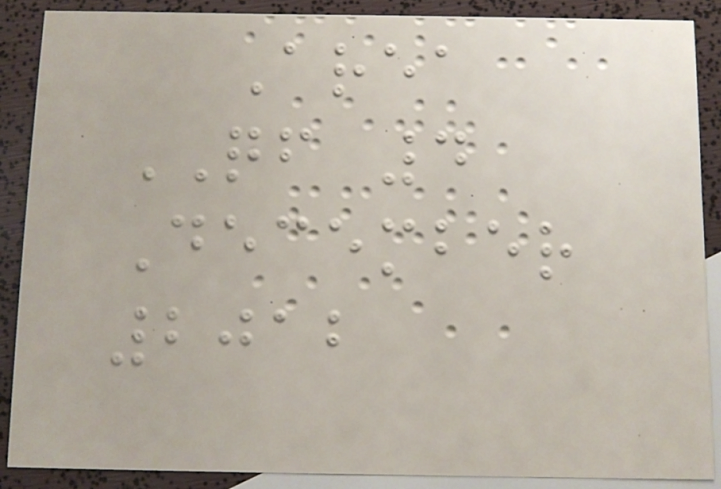Area
QF 4
December
2012
